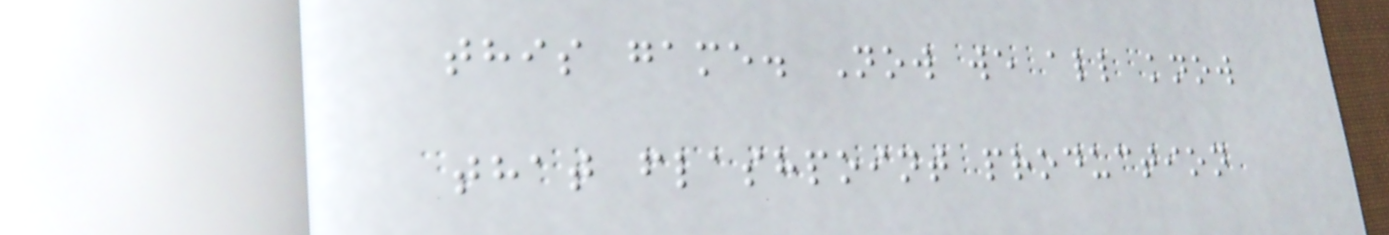this game. Now we all know
that flashpoint production
